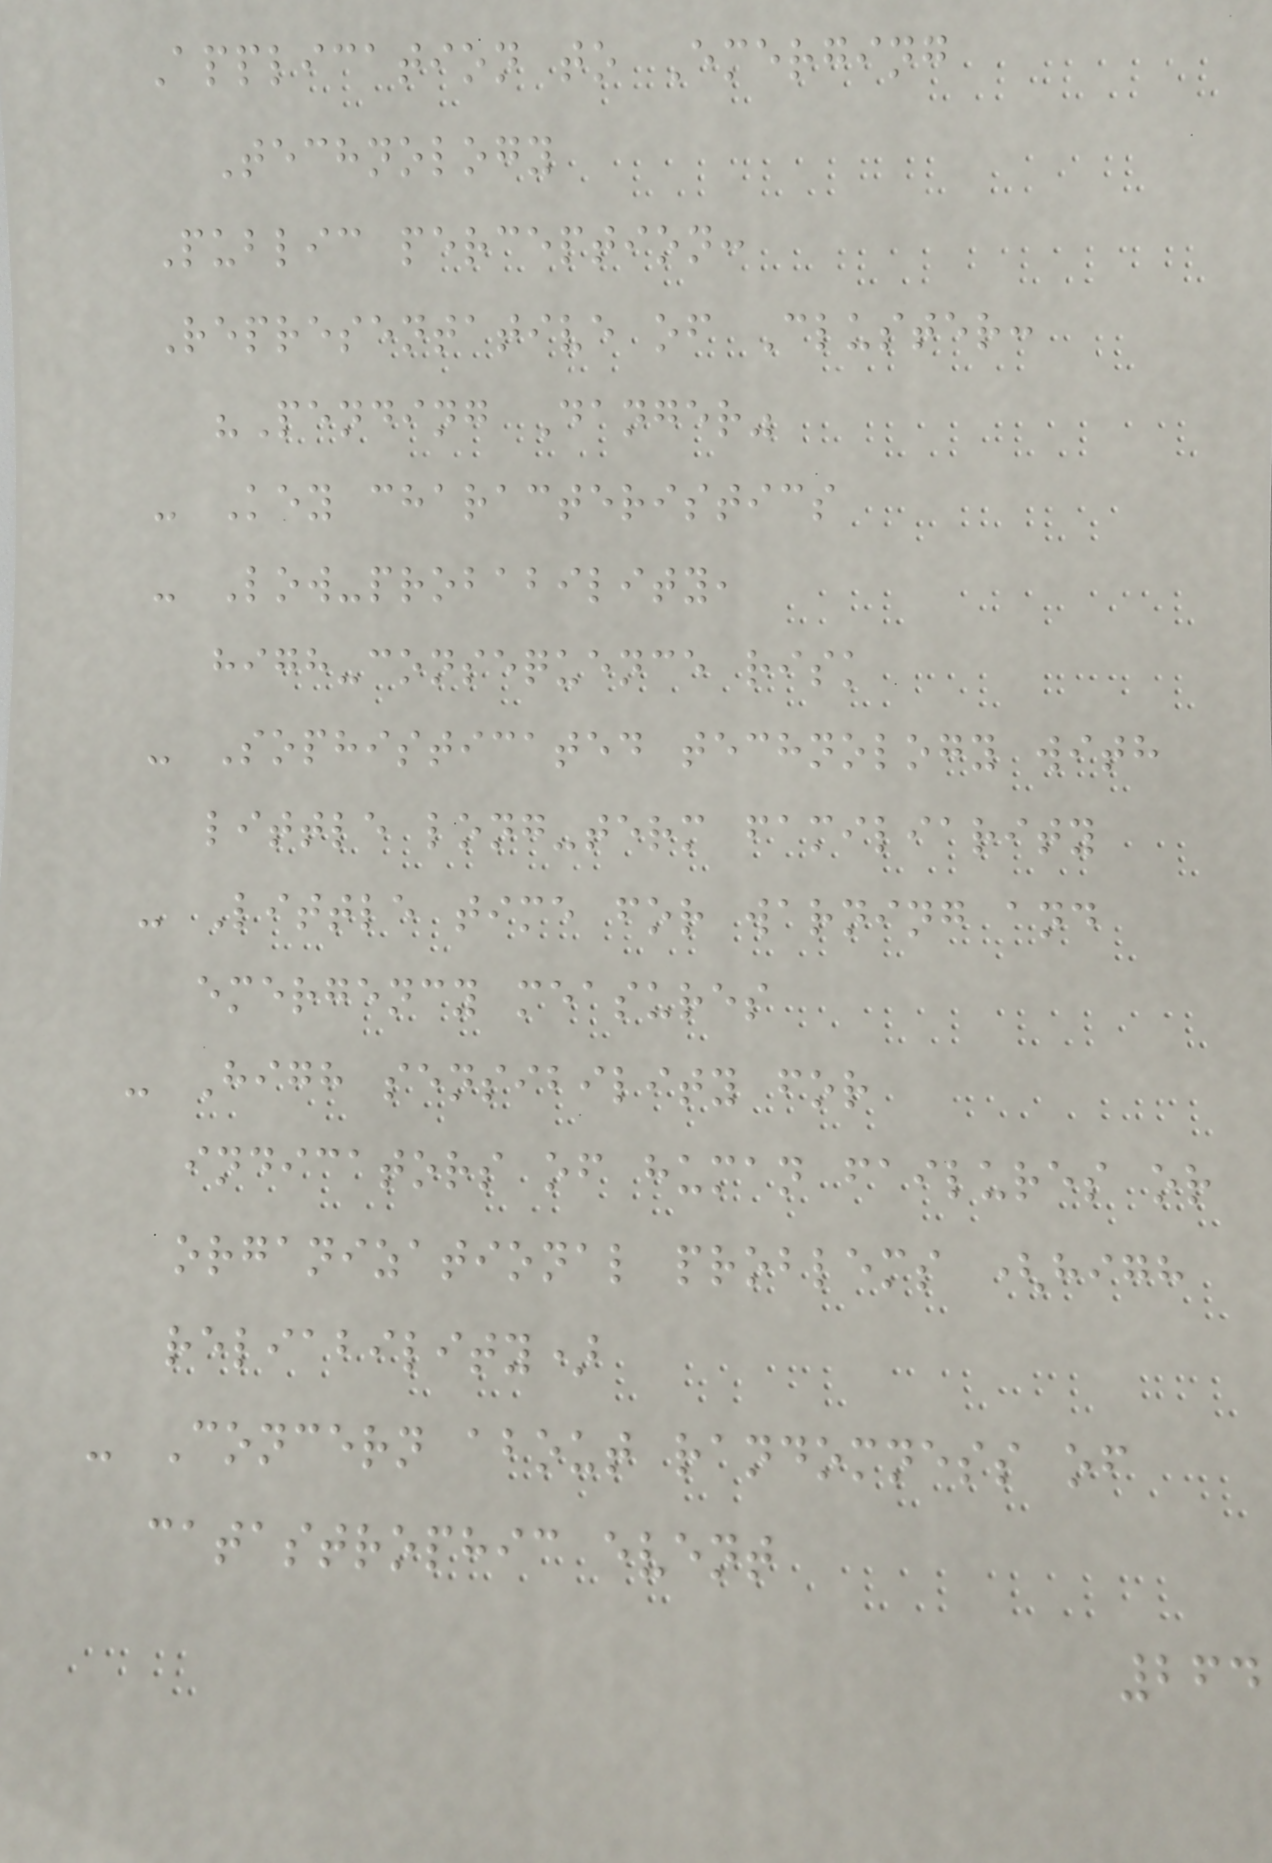Application to Emerging
Technology
Public perception:
Representative of Cluster:
"Pending Danger"
- Key characteristics
- Low-probability,
high-consequence risk
- Sophisticated technology with
little long-term familiarity
- Little time for warning and
emergency measures
- High sensibility for
indicators of human failures or
organizational problems (high
reliability)
- Concern about randomness of
catastrophic event
264
